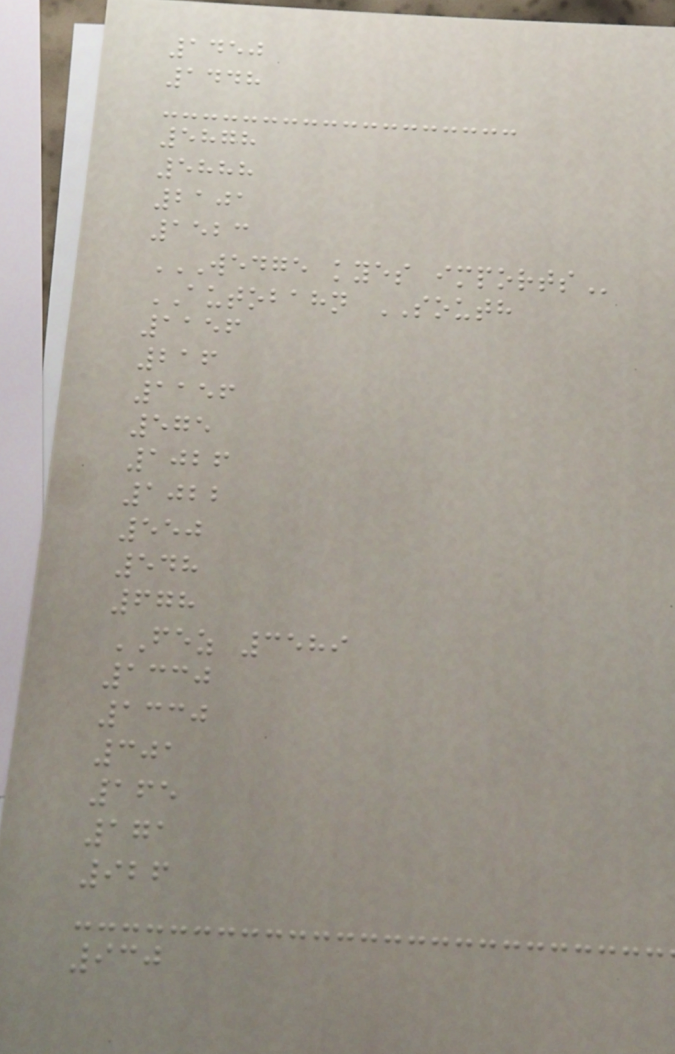1450
1448
5878
5888
2101
1523
WEDGE KYES IMPORTS
AUTOBAHN SOUTH
1156
216
1156
575
1026
1022
550
548
678
FEZ 3589
1330
1330
301
165
171
926
930
